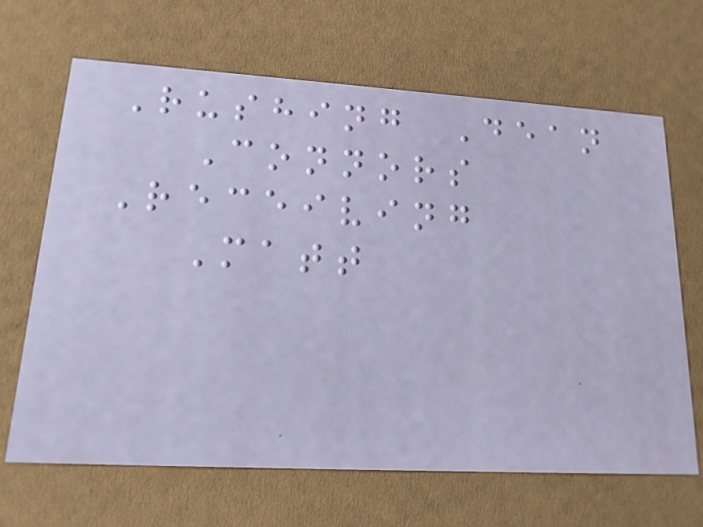Rushing Dean
Connors
Receiving
Matt
